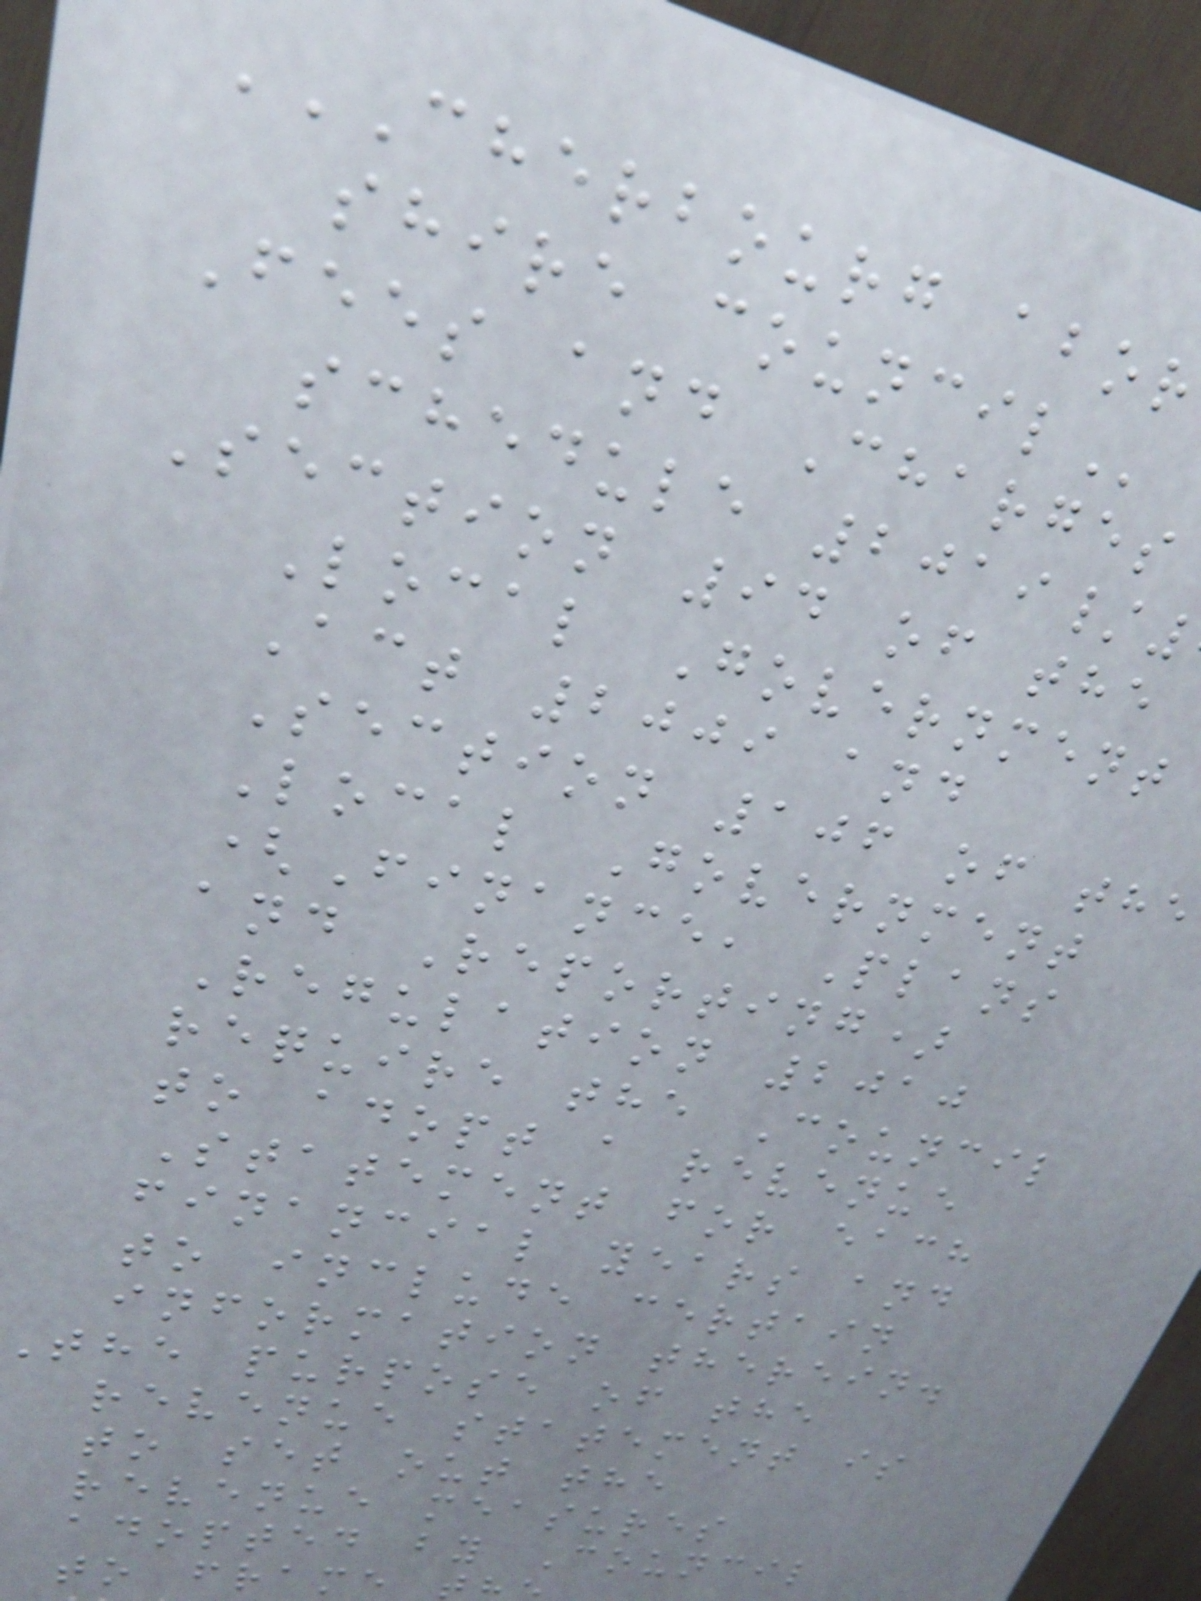shire
Fees and Charges
schedule 2019/
Section 94 of the
Local Government
Act 2009 and
Section 106 of the
Local Government
(Finance, Plans
and Reporting)
Regulation 2010
require the Council
to adopt a revenue
Statement for each
financial years and
to include certain
information therein.
the purpose of the
revenue statement is
to set out the
revenue measures
adopted by Council
to frame
